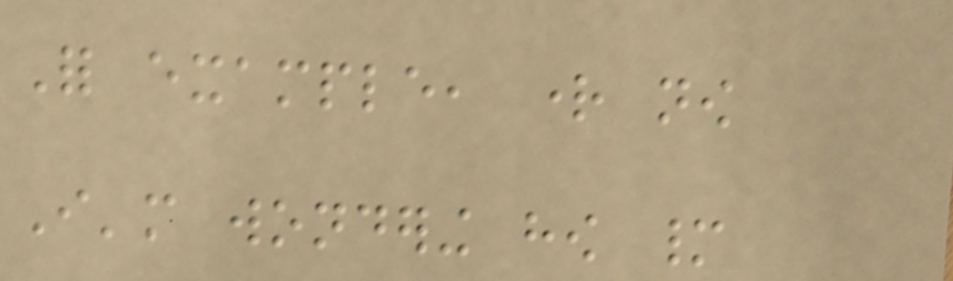For example, right now
I'm wondering how many
